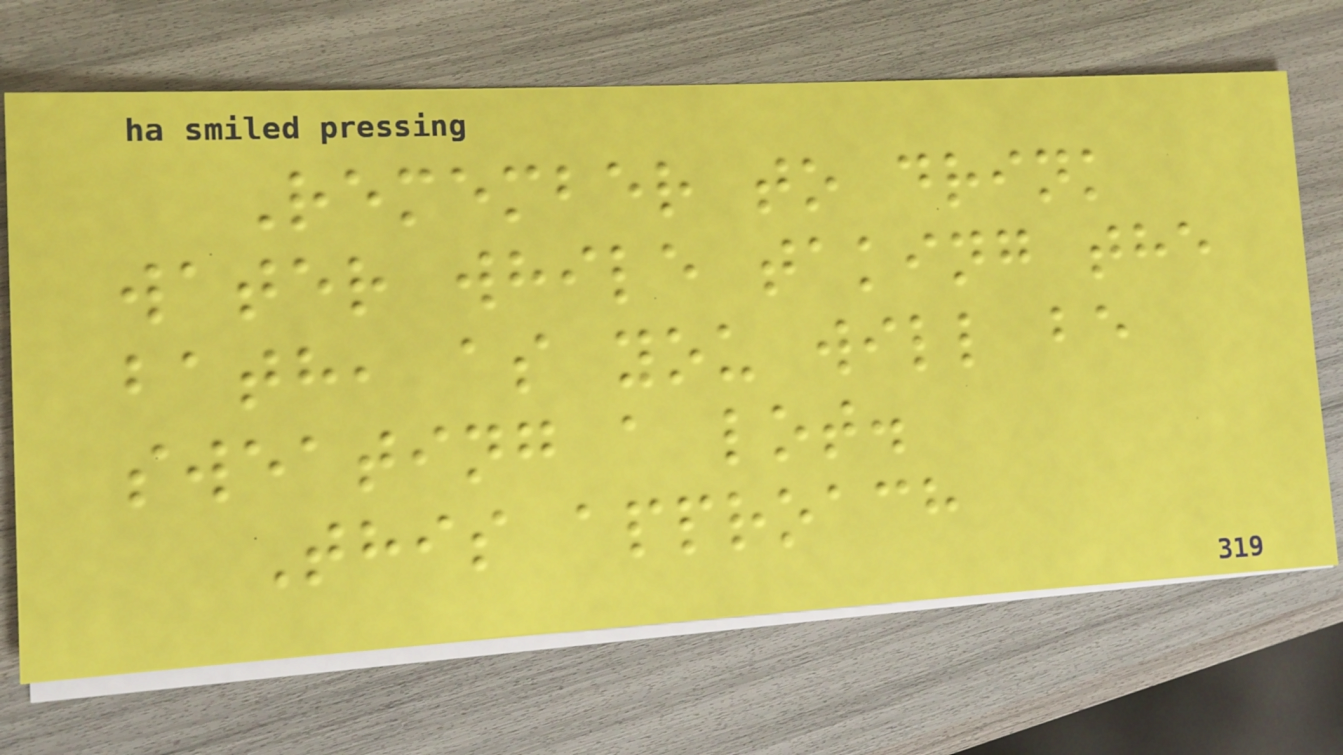Remember to drink
water while taking the
bath, as you will be
sweating a lot.
This approach
